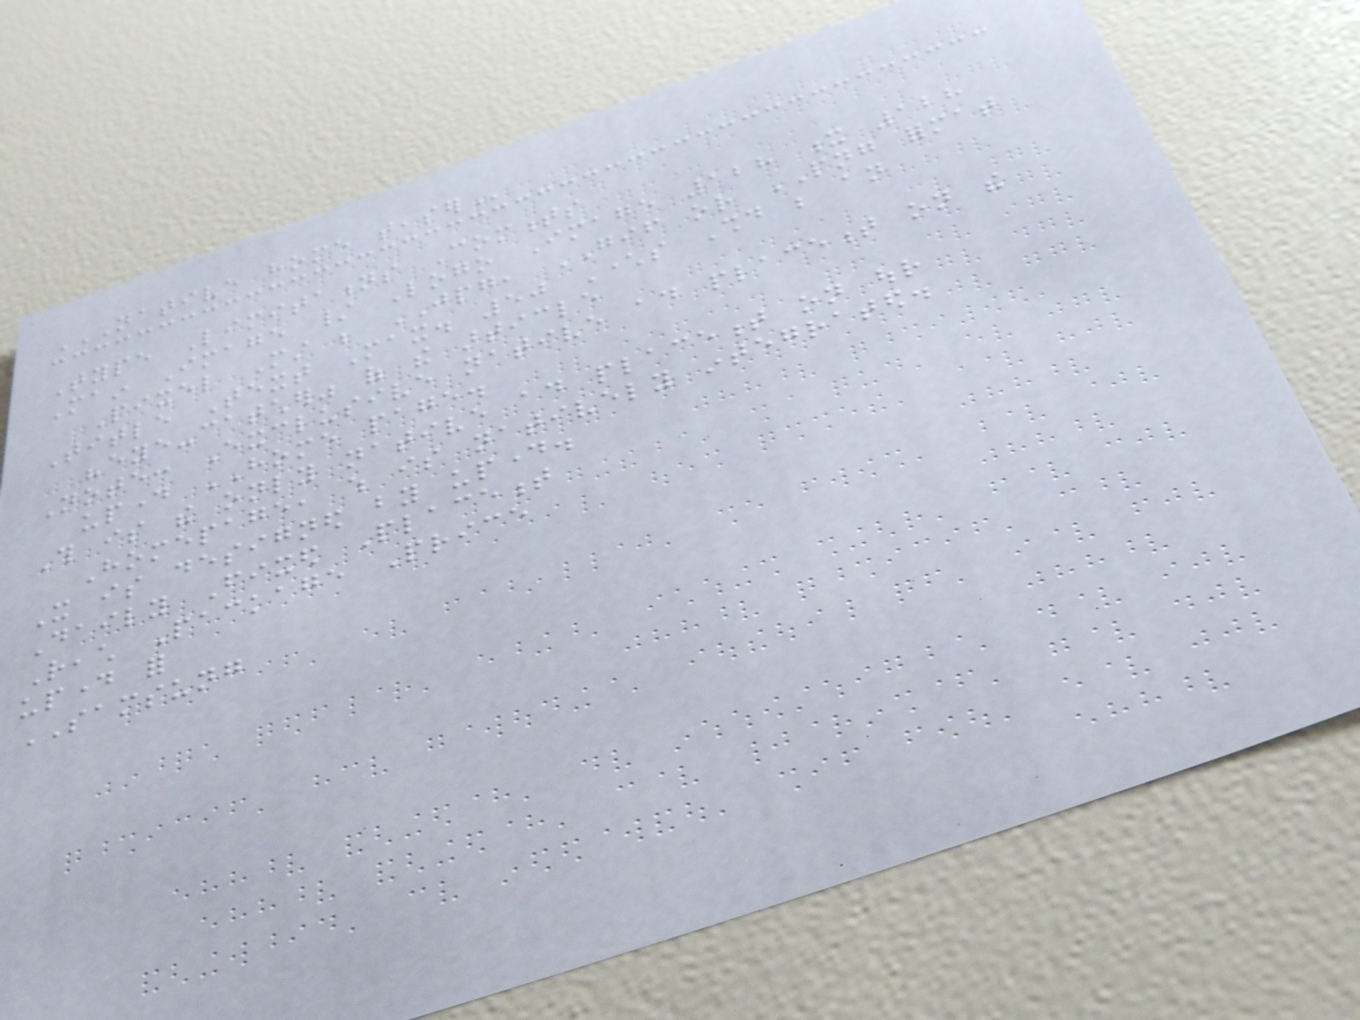NATIVE HOME TEASER
Type Limitations Comments
Main Image / Logo Image 128 x 128
Pixel Must be JPG, GIF or PNG format
Title Text Max. 50 Characters Should be an
"eye-catcher" of the article
Note: Exclusive native ad placement on the
upday HOME page.
This is the only native ad placement on our
Homepage, which is natively integrated.
It is designed by upday.
Daily Fixed Placement
Reach Package Price
upday for
SAMSUNG
